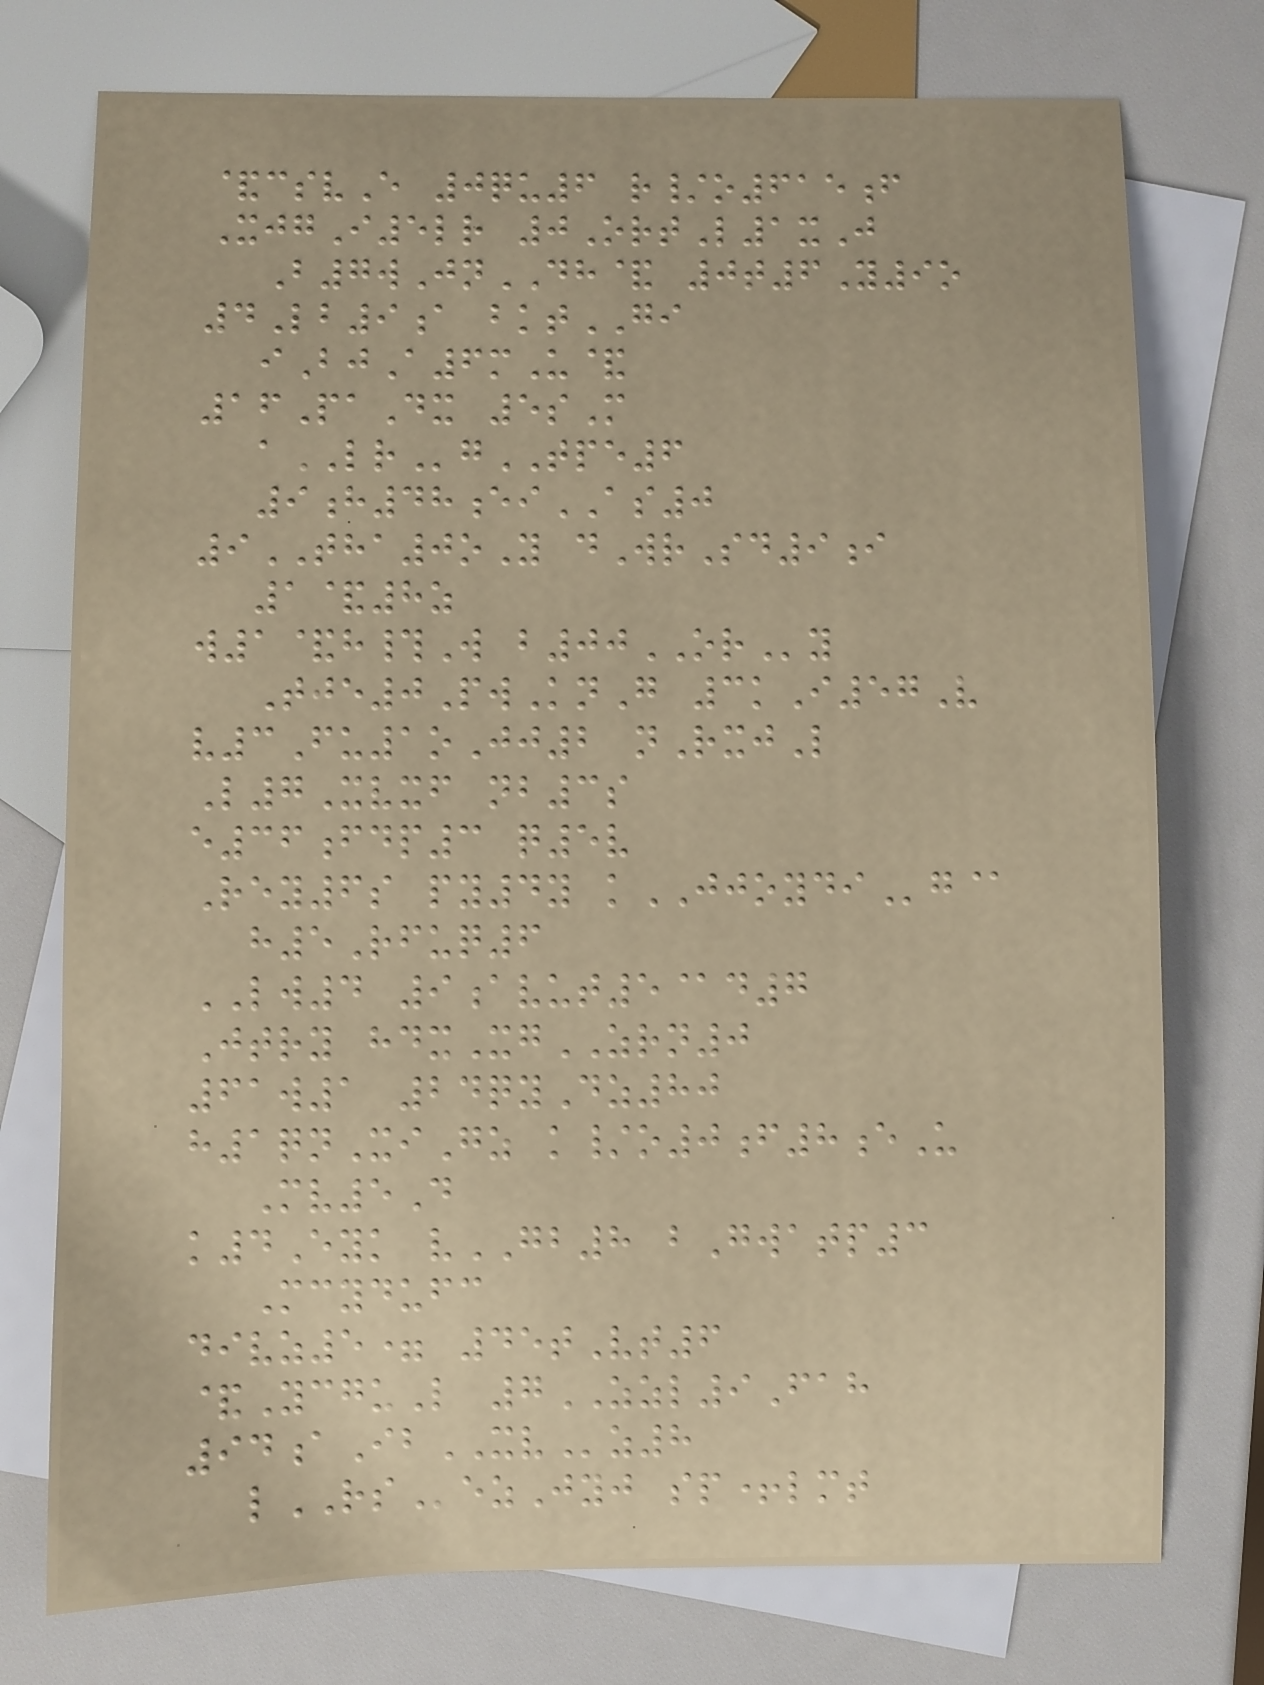&csvE 0qu6 r/o615f
XjgI5lr 0OrtL1xJ
B7wJnDH& 0t6Y9o
4Lb9a bktGI
iBjA6mU&
16PaDx 5sM
aLRgTPE6
9h48eiAS0
9THA0oY dWrSd9i
1&8z
w1&h#W b00ORy
Tje0PwKnG 3kI57V
v3Fu1oJj2 nRxjL
L7Xvxf nb3s
e36fdp3 q5v
Rey6s py4y kJJOYDIg@
h5Rfuq6
LW4 9avut5@d7
Jtry hdxXgZRN0
61w1 24qyDz80
h1qnXiGz k/o0f8eU
Mv5D
k4Eyk vGB8 bGwatp3
Mcydufc
divz5= 45tVt6
&YcguL 7ZZL9Fah
94aIbXVz8
lRSezJyj sp+lmt
